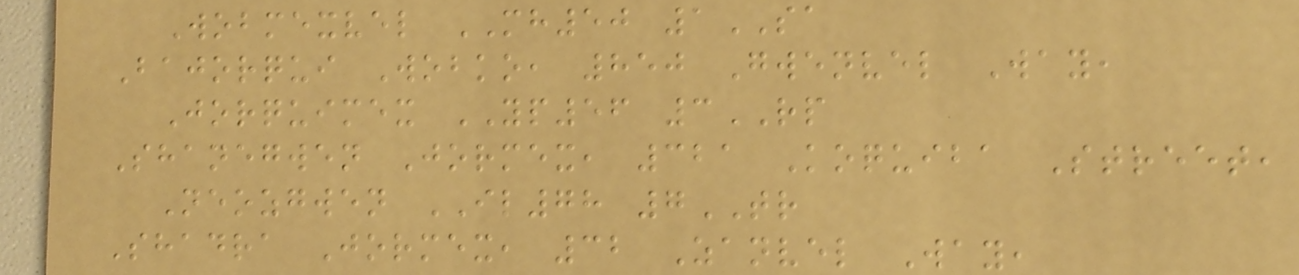Wobmexvel MH50 1SA
Bajorqui Wobko, 850 Gwenvel Way,
Jorquimex YP56 3RP
Shanegwen Jormex, 321 Koquiba Street,
Neozgwen IL78 7TR
Shadra Jormex, 32 Zanvel Way,
